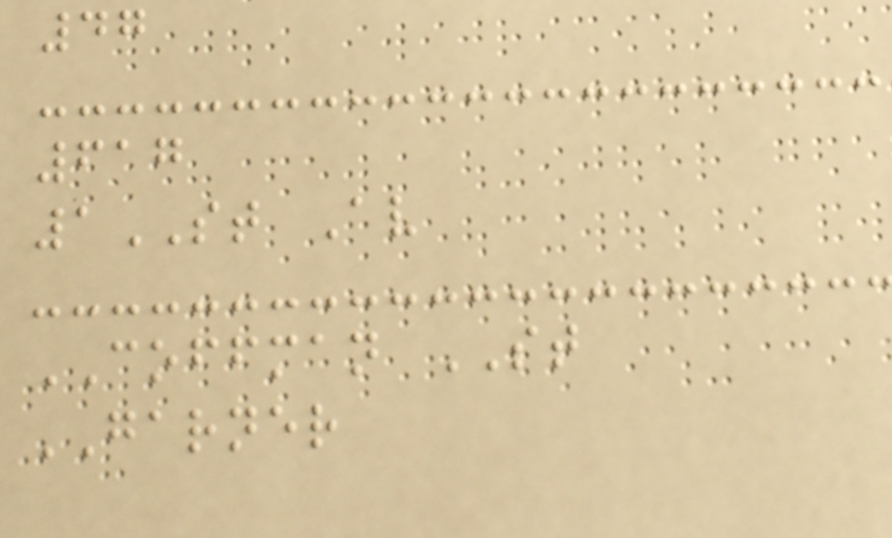47
617
1ST Av
COFFMAN ST
GARNER
